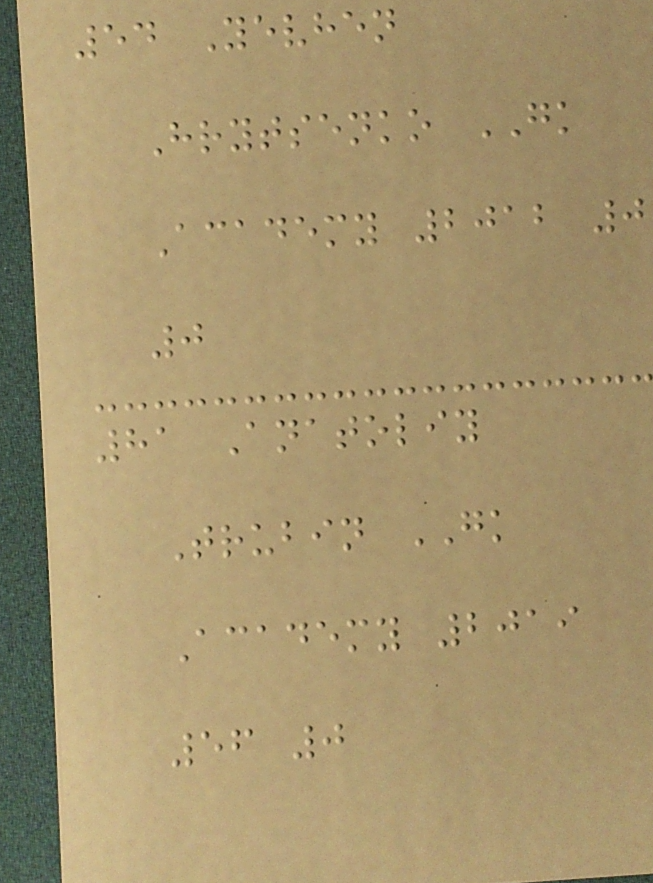54 Yevhen
Hrytsenko GK
Academy 2012 0
0
81 Anatoliy
Trubin GK
Academy 2019
56 0
